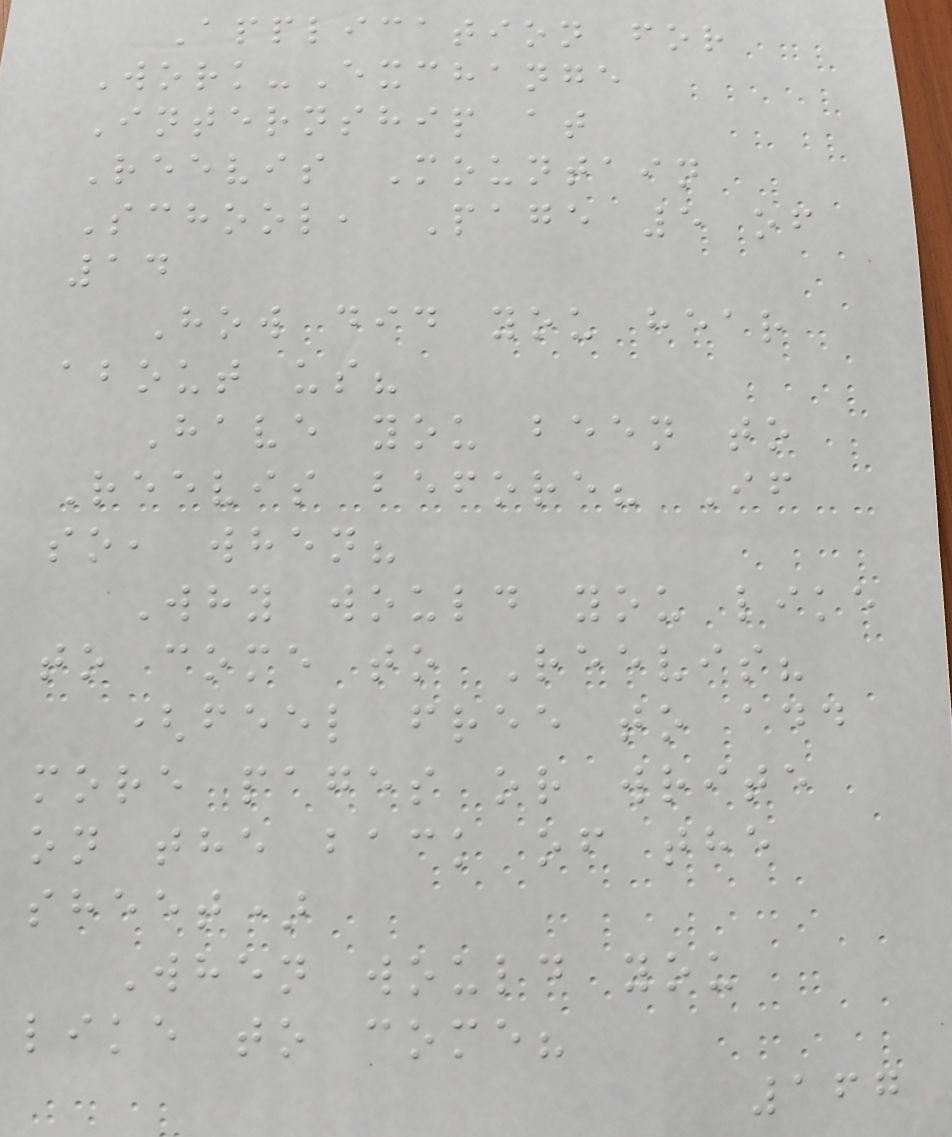Application for
Work-Exchange
Internship at
Reevis Mountain
School, Page 5 of
14
How did you hear
about us?
Have you been to
Reevis before? If
so, when?
Why would you like
to come to Reevis?
(feel free to add
more pages or write
on the back of the
sheet)
When would you
like to come?
167
